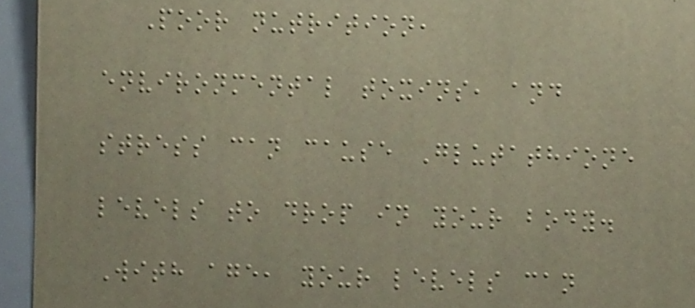Poor nutrition,
environmental toxins, and
stress can cause Glutathione
levels to drop in your body.
With age, your levels can
